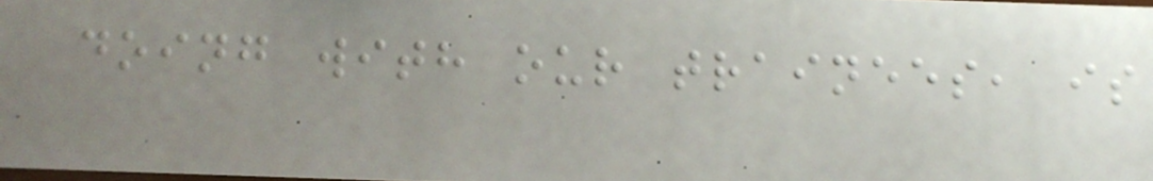doing with our trainees, is
